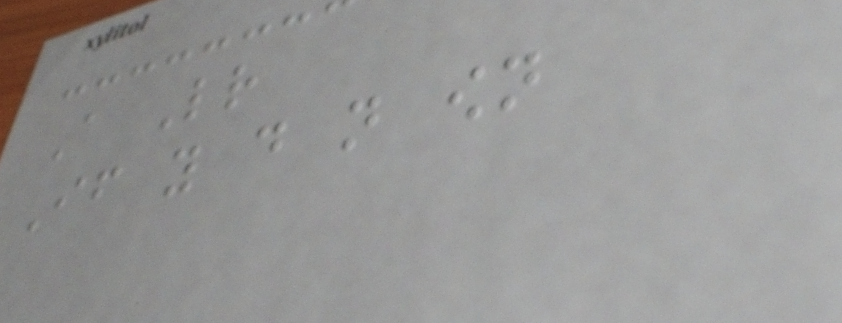A Letter
If you do not own
